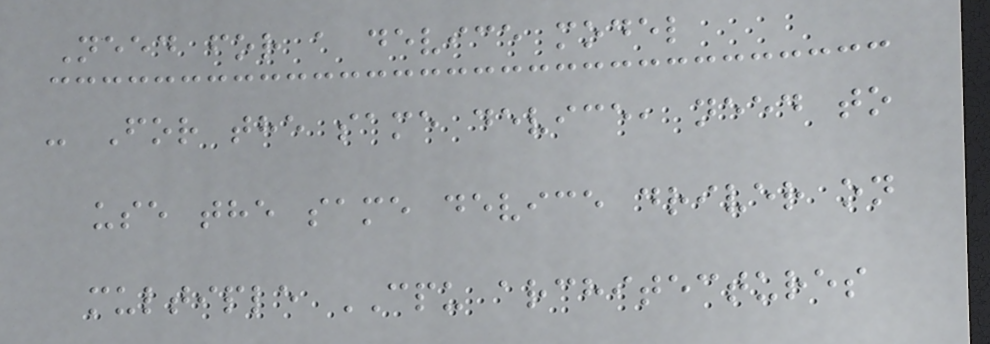Need for a device model
- For the same device, need to
use the same device driver on
multiple CPU architectures
